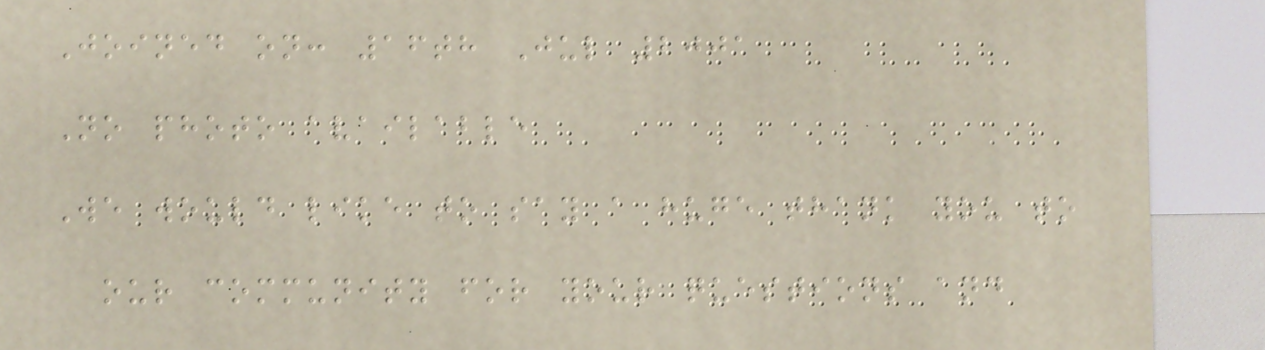Joined on: 16th Jul 2001
No photo available
We would like to say a huge thank you to
our community for your questions and
